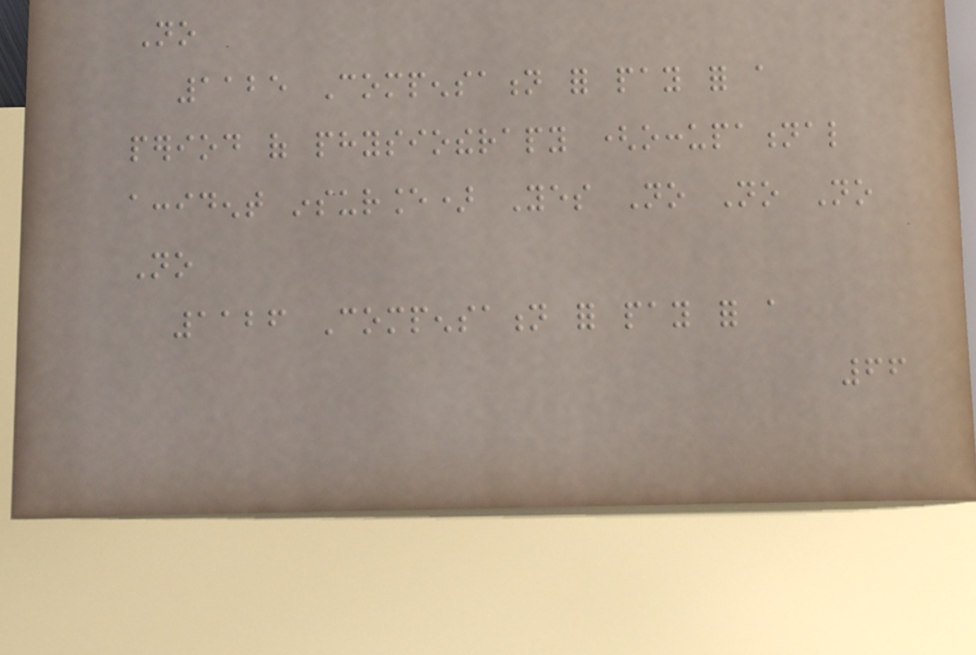No
1125 Compensation for pay for a
period of physiotherapy (occupational
accident insurance) Yes No No No
No
1126 Compensation for pay for a
66
